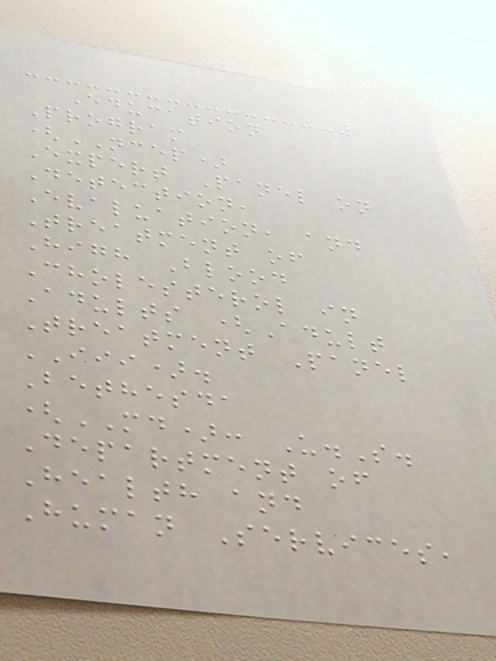Education
Program
(NCEP)
Expert Panel on
Detection,
Evaluation, and
Treatment of
High Blood
Cholesterol in
Adults (Adult
Treatment Panel
III).
Bethesda
(MD): U.S.
Department of
Health and
Human Services,
